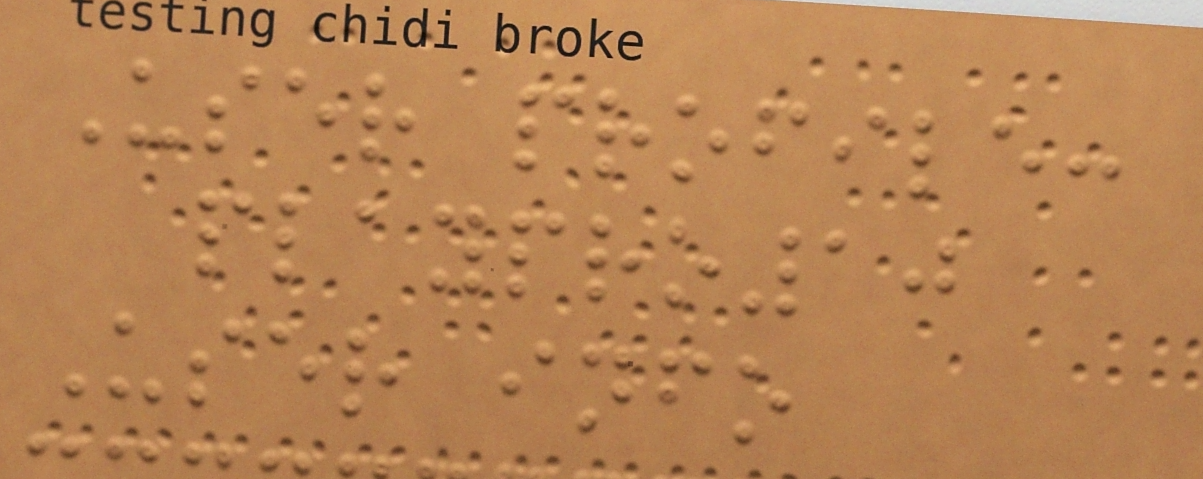User profile:
playpro10
User info
